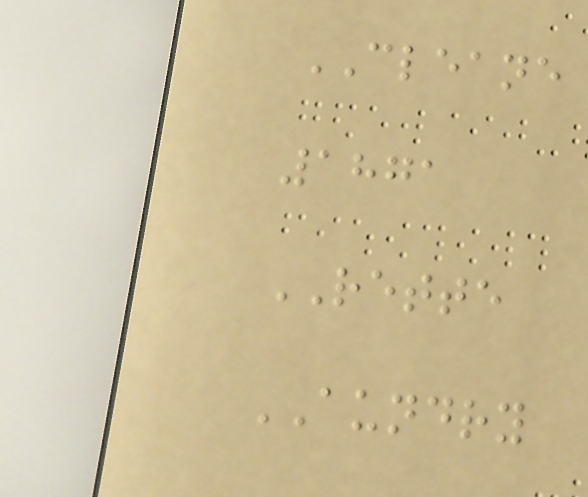CLEANE
1871
RETTE
AUNDRY
